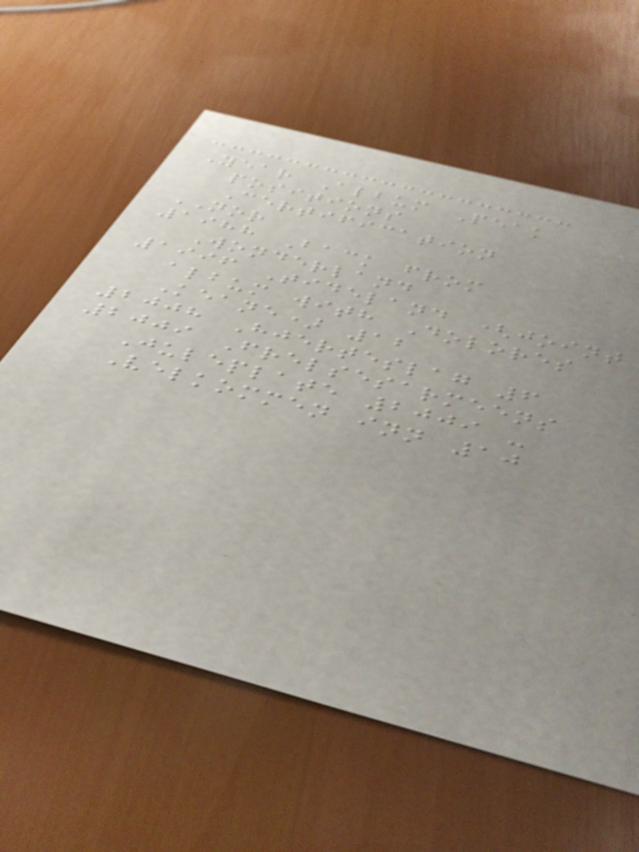Year Album Peak
positions
Certification
NOR
1988 Back from
Wonderland
1996 Tideland (joint
album with Dolores
Keane) 12
2008 Hjerteslag 6
2009 Frelsesarmeens
Juleplate 2009 -
Velkommen inn 10
